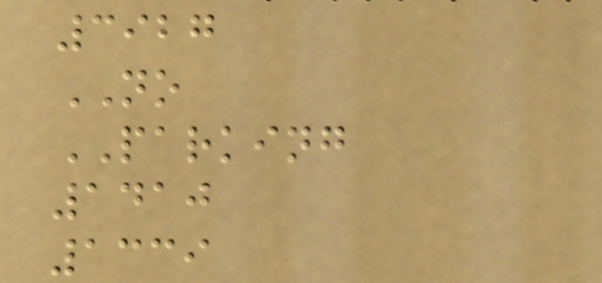3927
NO
PARKING
1410
1339
